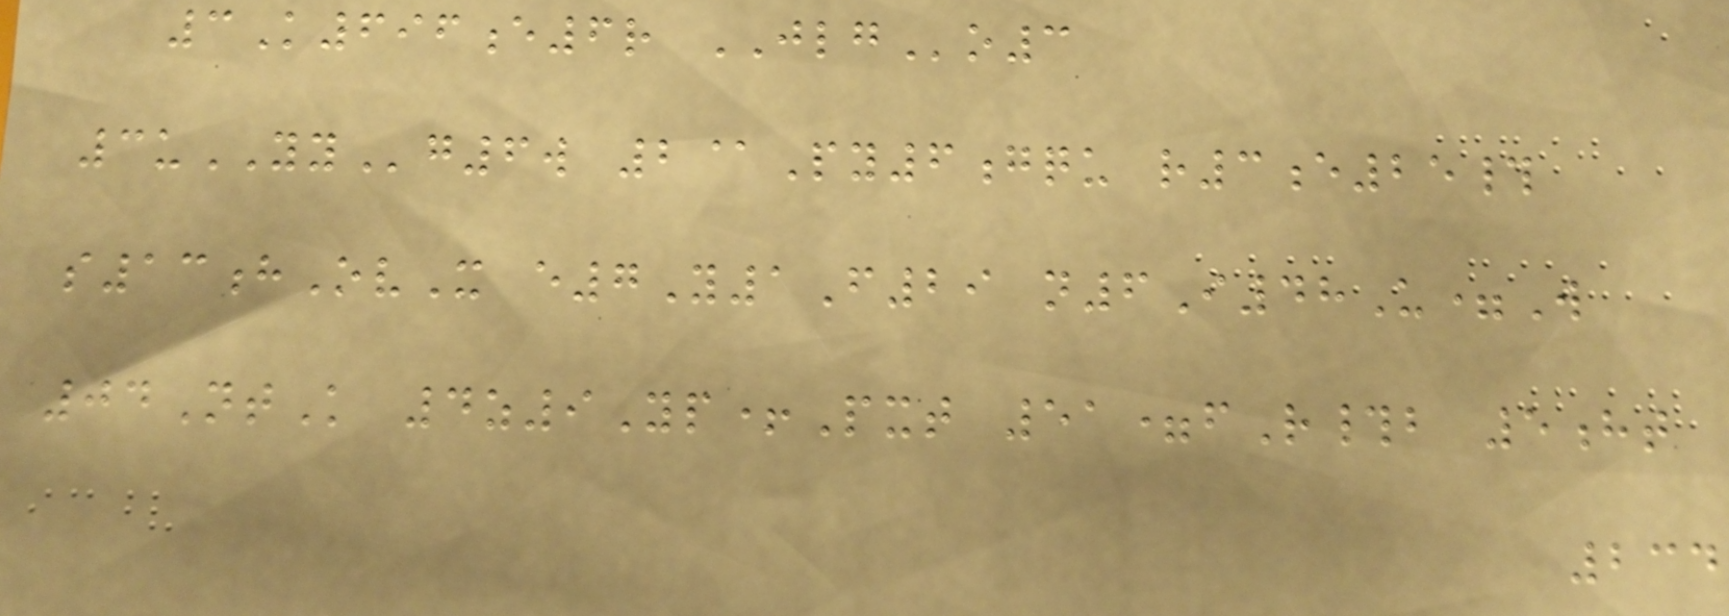3K696e6r JLGo3
3uYYg6w 2@Py6gqu r3e25#
s13hOvX e7Y1F29 n6I48U=W
04NtK 4z9Yp+Pxt 51=fR#b 5ht
234
